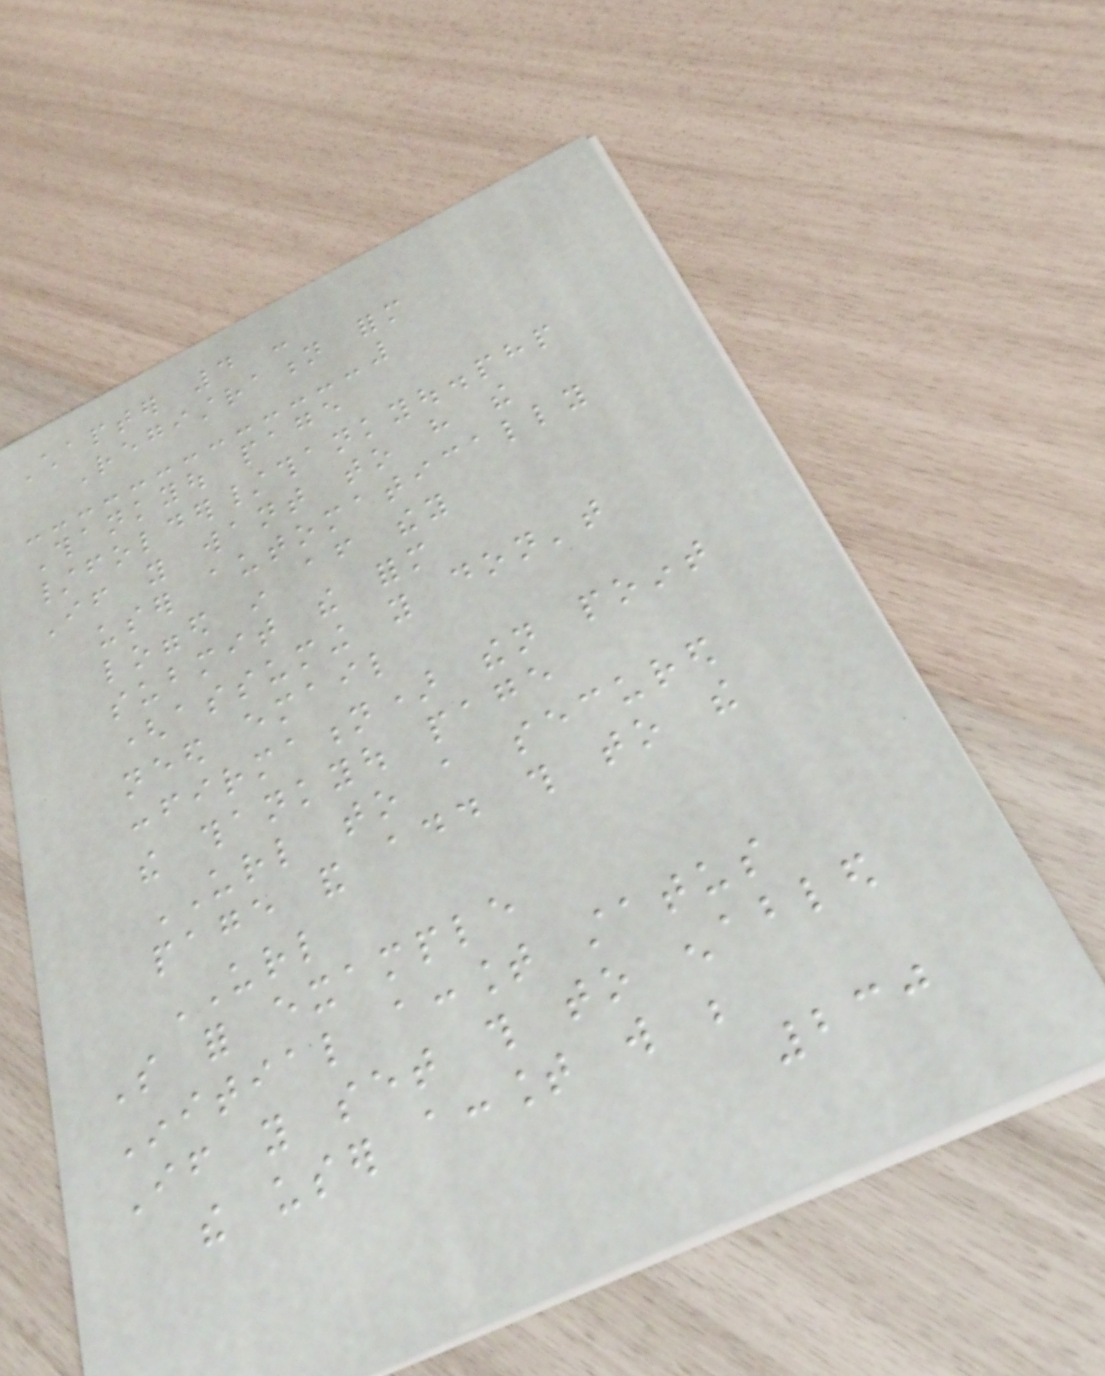Chapter 4 -
Registration form
Thankyou page
/folder/thankyou.php
If you want to have the
user automatically
logged in after they
submit the form
(assuming you don't
need email
confirmation) then point
the thankyou page
URL to a secured
page and add this to the
URL
So for example
Initial account status
If you set this to enabled
the user account will be
230
